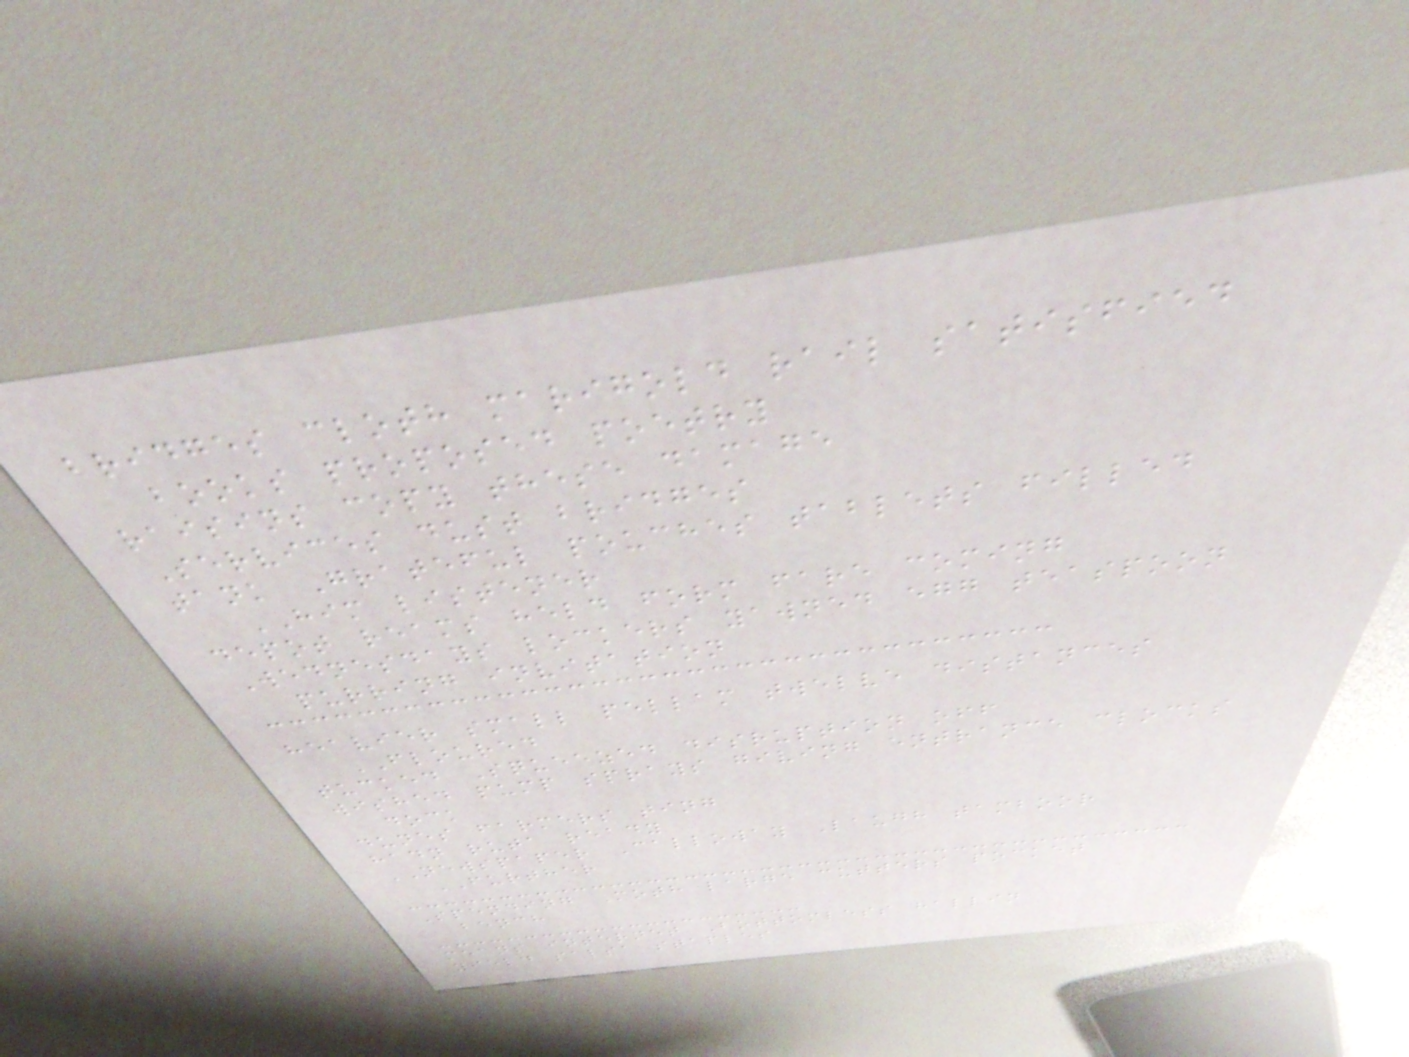bridges cloth marigold rail satisfied
books proposed poetry
raisins copy these damage
Services dust bridges
tank Grateful pouches tablets filled
HIM listener
depot reams held form fare coming
Wednesdays lockers yawned egg teaspoon
purring invitation
heavier small pellam twelve distances
FLOURED
tucked Squeezed disruption off
wished pump sprays giving entrance clocks
dock
dunes farmers ting
hadn ruta ready
NEWSPAPER Calloway Laugh tamboor
FURTHER
Spending Moth large cutters pocket
bench
means internet Bottomless hallin
yield salsa staples
